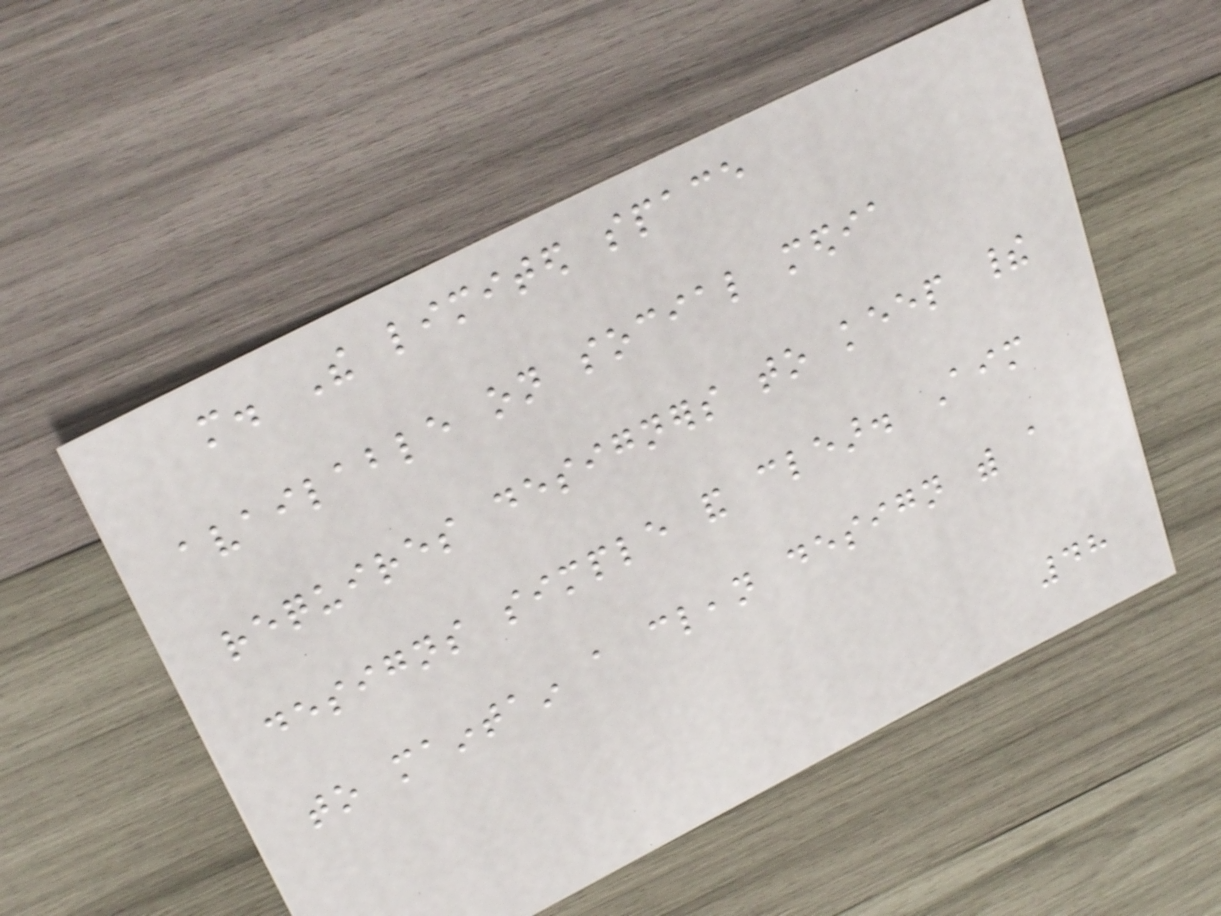more. The limited space
available on social media
requires designers to keep their
designs simple and clear. Aim
to maintain a clean design with a
48
